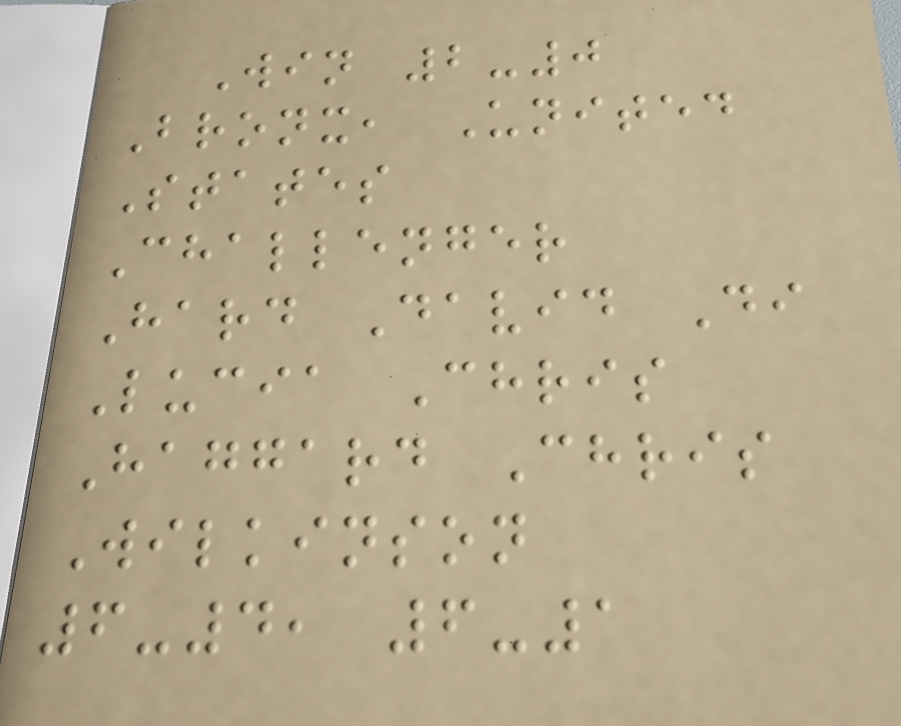Win 2-0
Bronx, United
States
Challenger
Hard David Di
Lucia Chris
Haggard Chris
Wilkinson
6-4, 6-1
